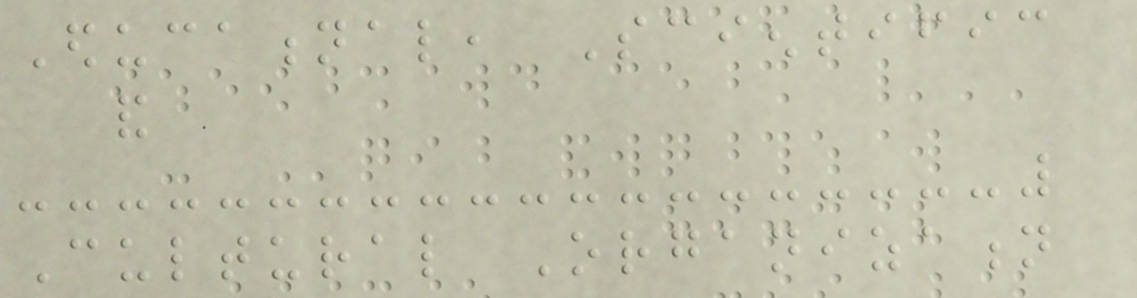Educational, Scientific
and
Cultural Organization
